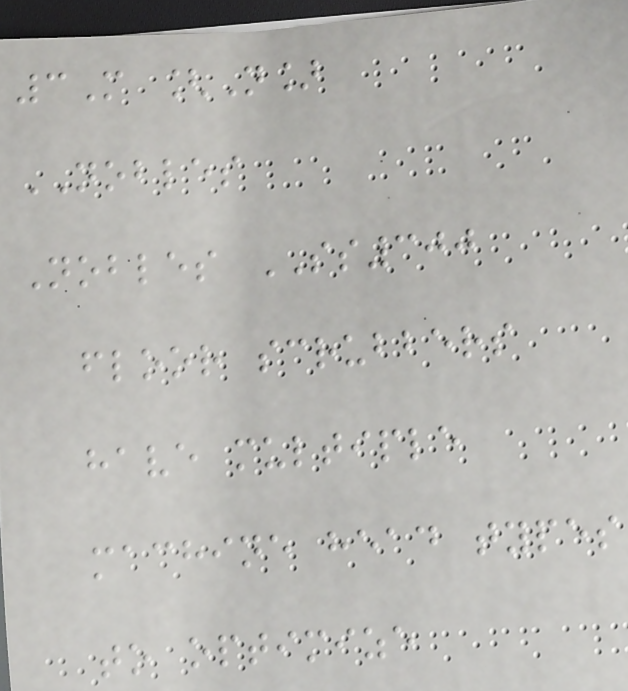3M [N]
NOBLES
Nobles SS300
floor scrubbers
have multiple
machine head types
to optimize
